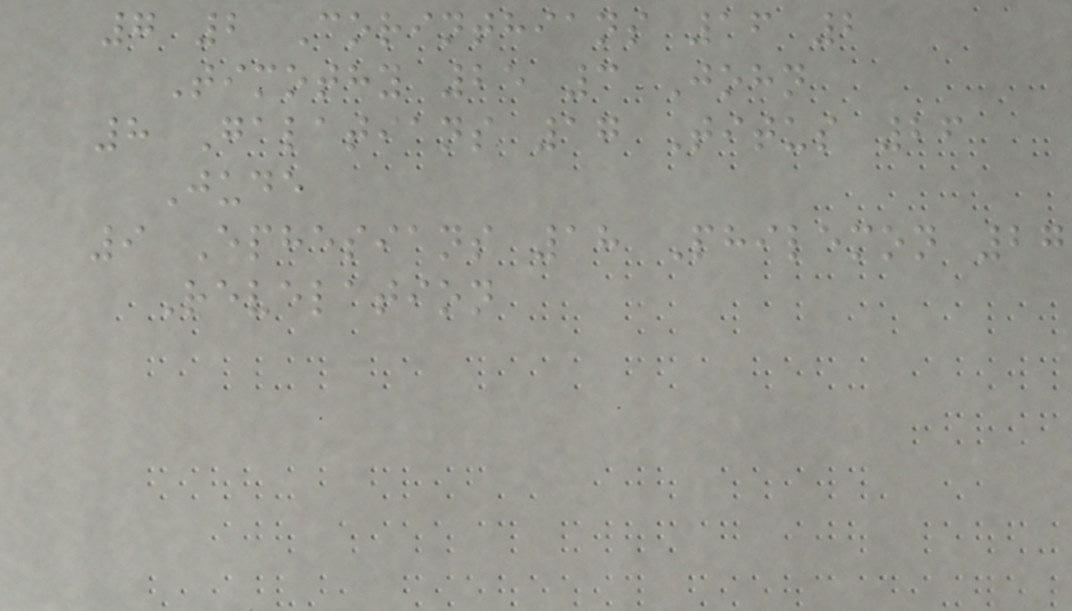7 2 Corinthians 16 2
Timothy 25 3 John
8 Galatians 17 Titus 26
Jude
9 Ephesians 18 Philemon 27
Revelation
